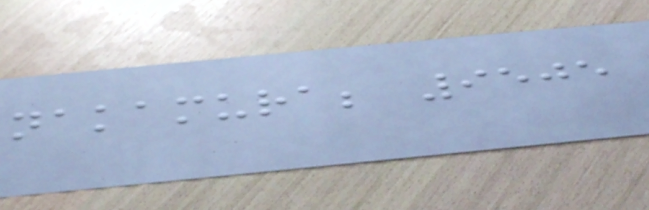nakamura; 9505
